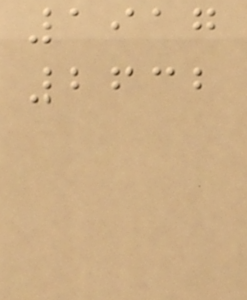1917
2632
